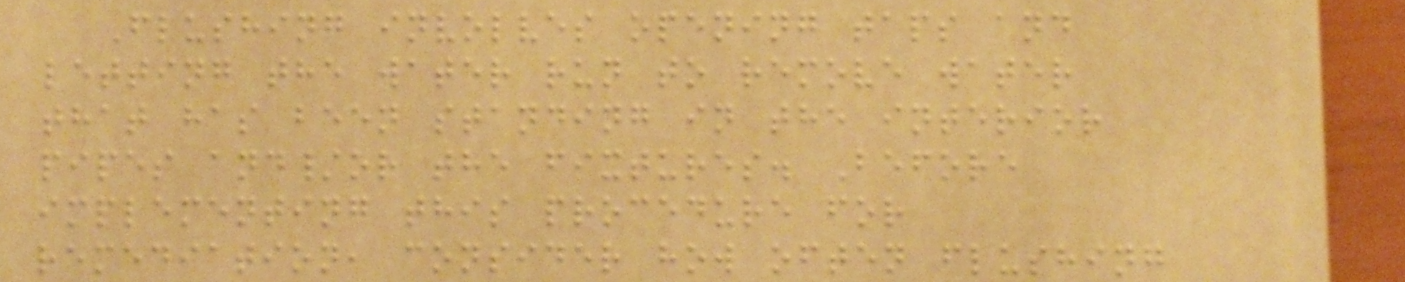Flushing involves opening taps and
letting the water run to remove water
that has been standing in the interior
pipes and/or the fixtures. Before
implementing this procedure for
remediation, consider how often flushing
